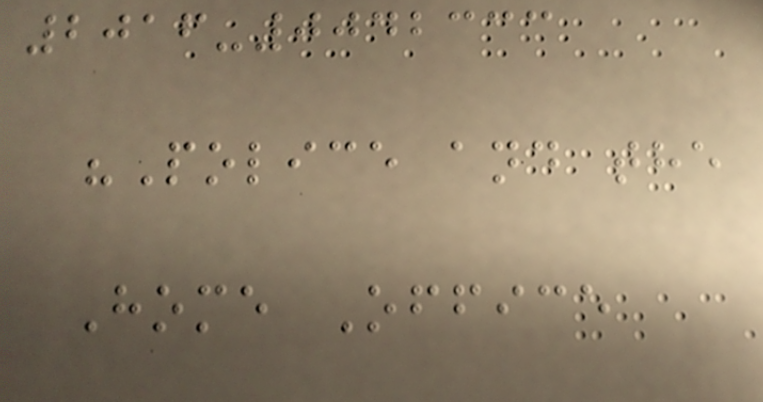2016-0042333
"Police and the
Home Office
